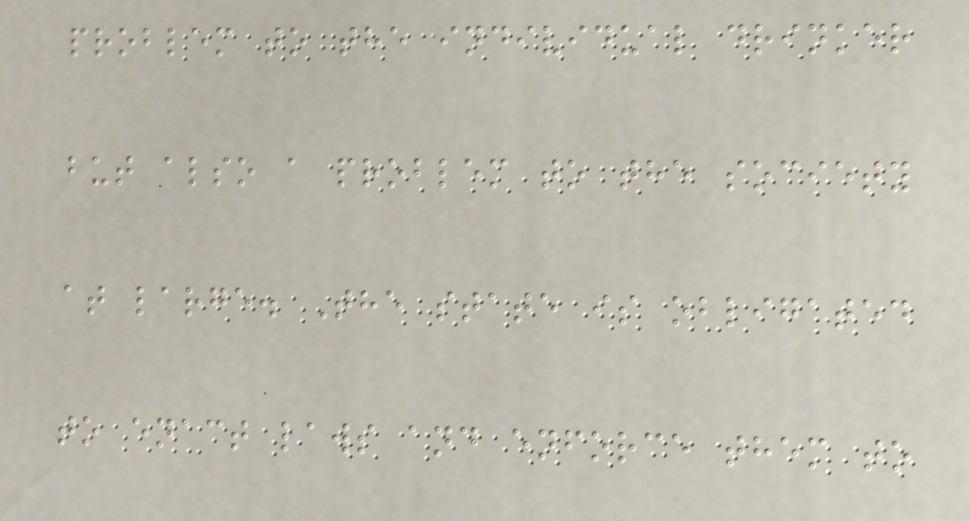problem to the individual drinker
but also a problem to the society
at large. The state is obligated
to enact laws and enforce them to
